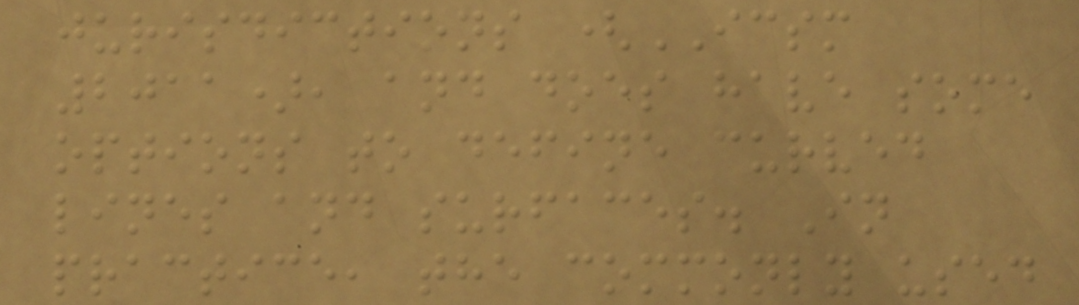jurisdictions (ICSM
2011), and does have some
options to define curved
lines and surfaces. In
practice, the commonly used
